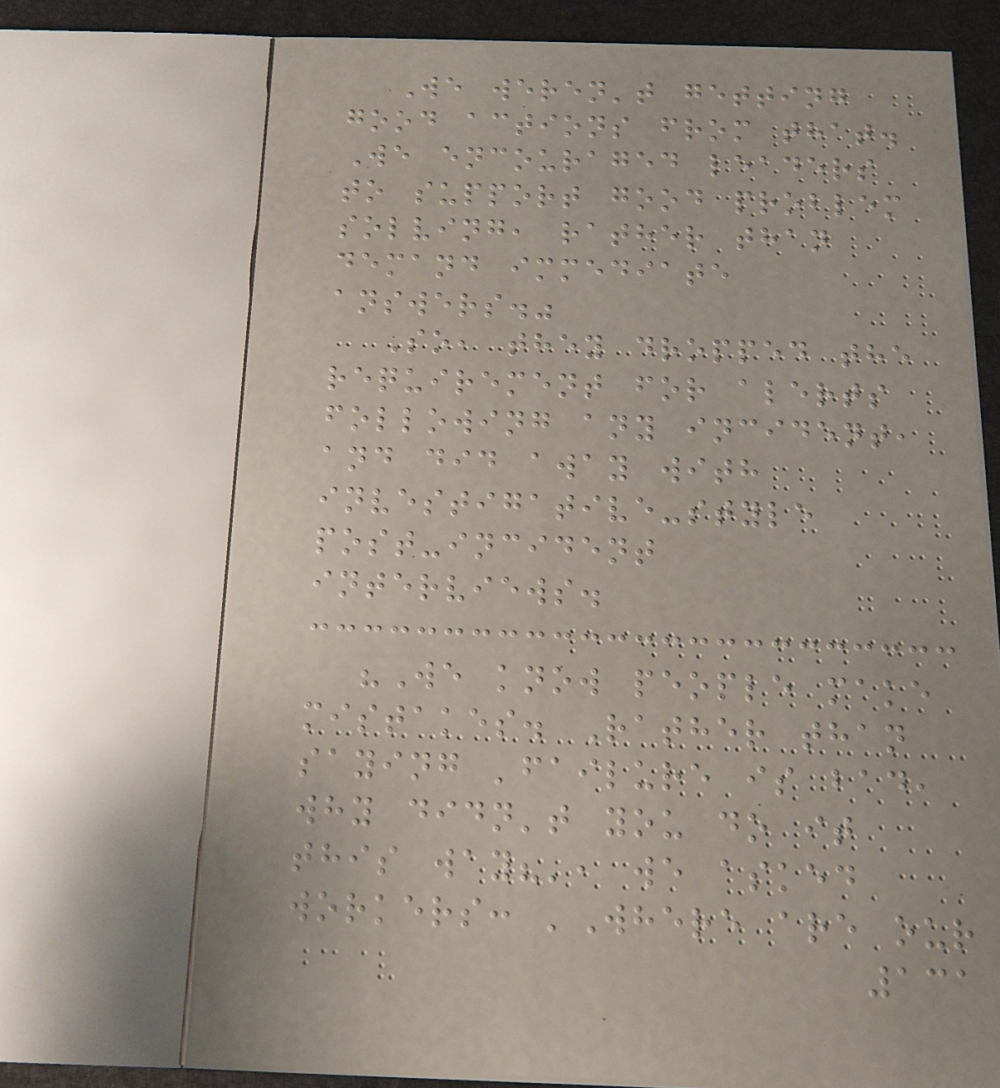We weren't getting
good actions from that.
We encouraged leaders
to support good problem
solving, rather than
demand immediate
answers."
So, they dropped the
requirement for alerts
following any incident,
and did away with
investigative-style
post-incident
interviews.
"We know people make
mistakes. Rather than
saying 'failure is bad,
why didn't you do it
this way?', we asked
workers: 'Where are our
131
